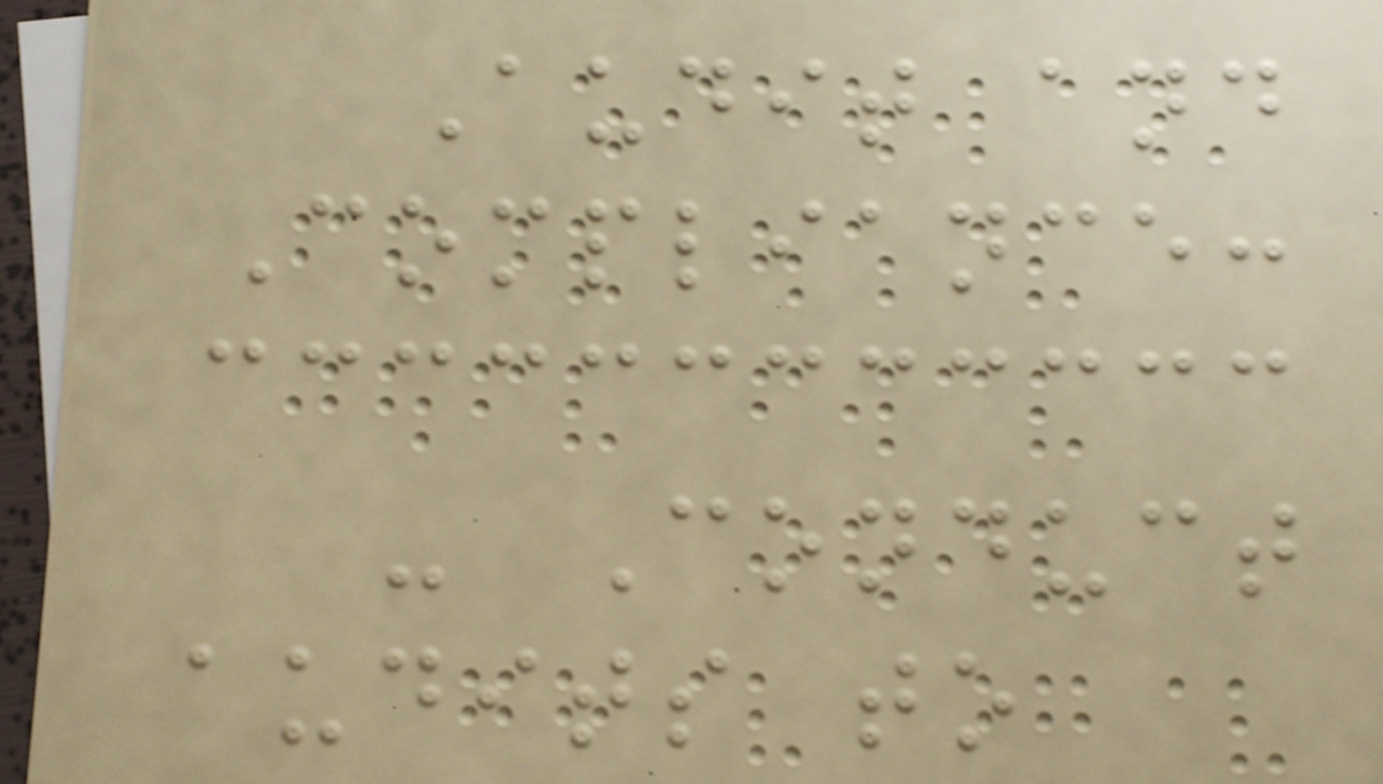Audit and
Compliance:
- Conduct
audits to
